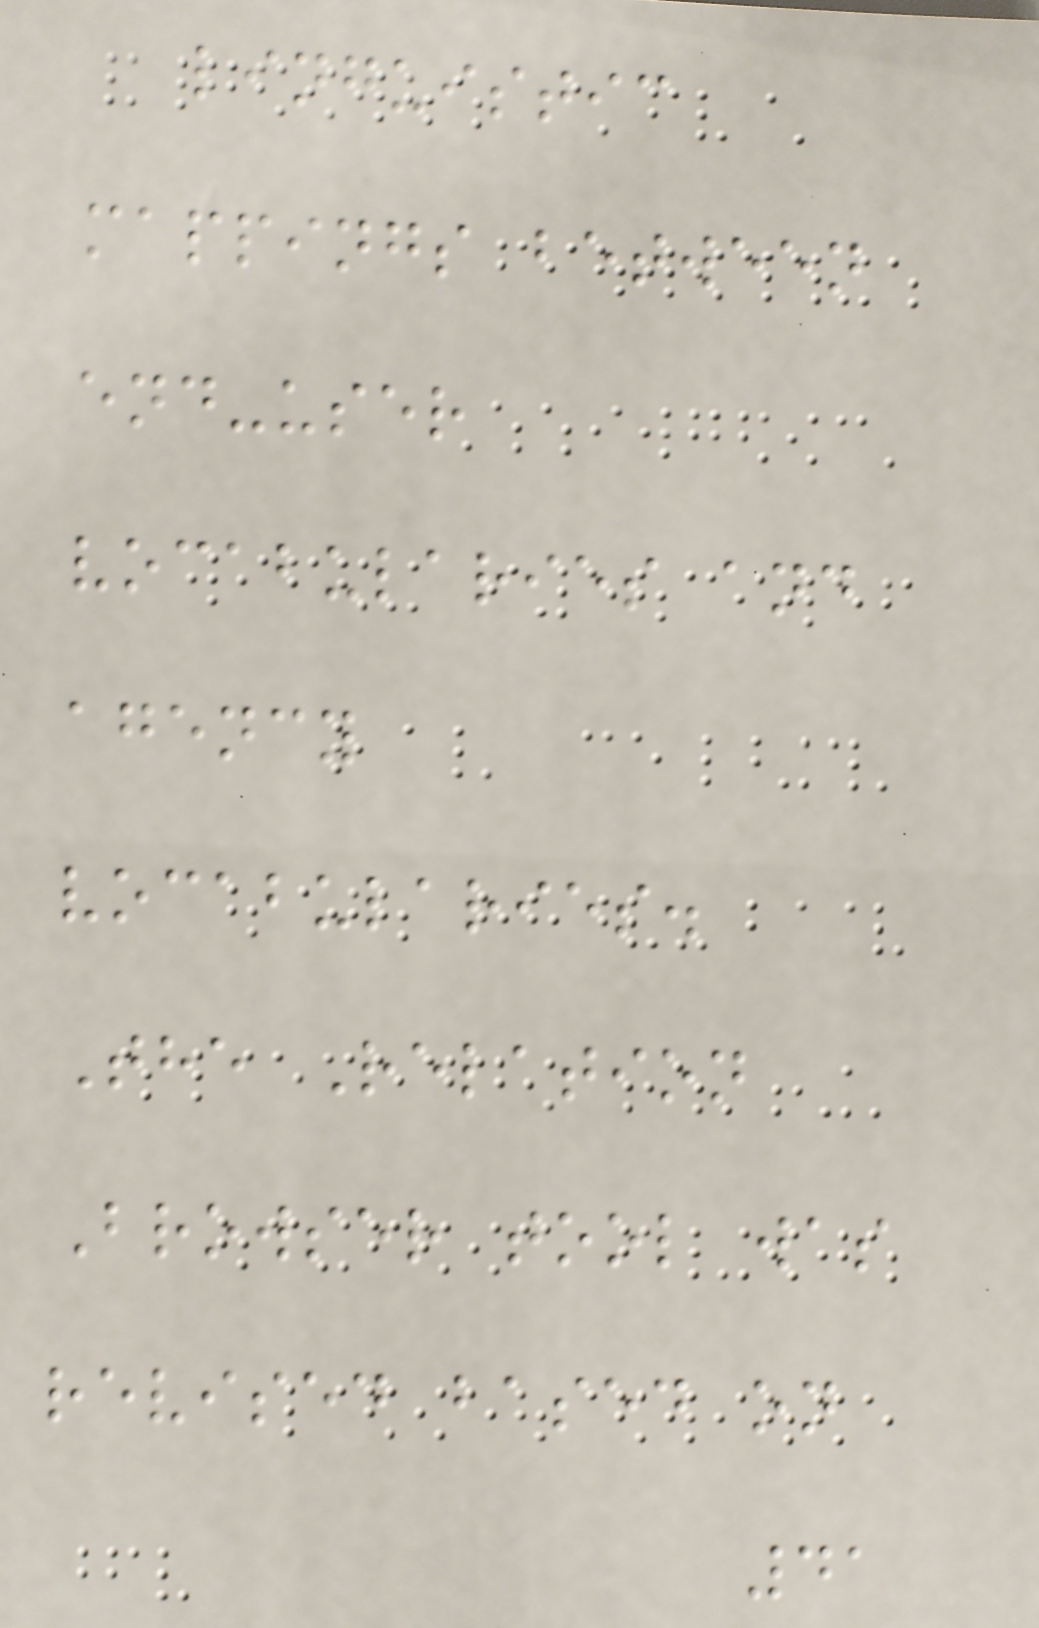linguistic
mappings between
end-user
vocabularies and
agency
vocabularies.
The Relation
Browser tool was
revised based on
41
